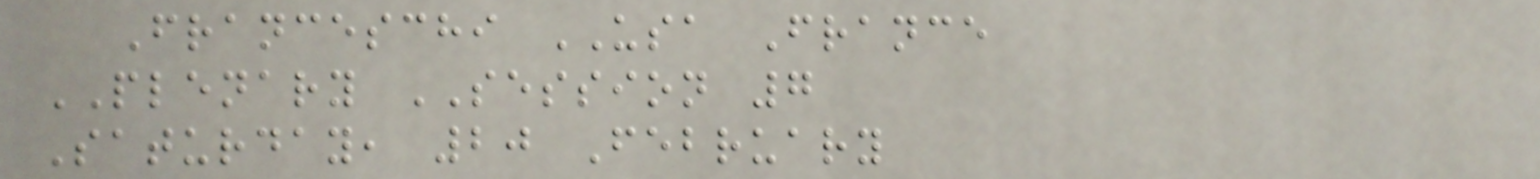Franceschi USA France
PLENARY SESSION 7
Saturday, 20 February
